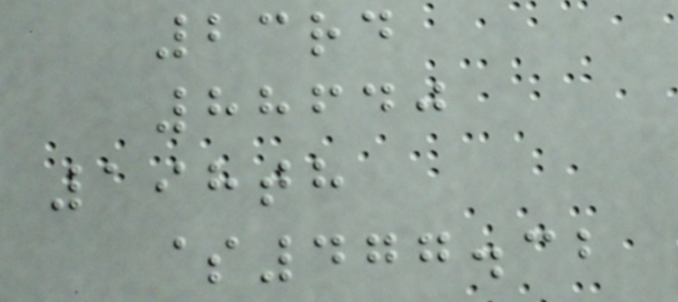23rd
88640
198th
$477.32
